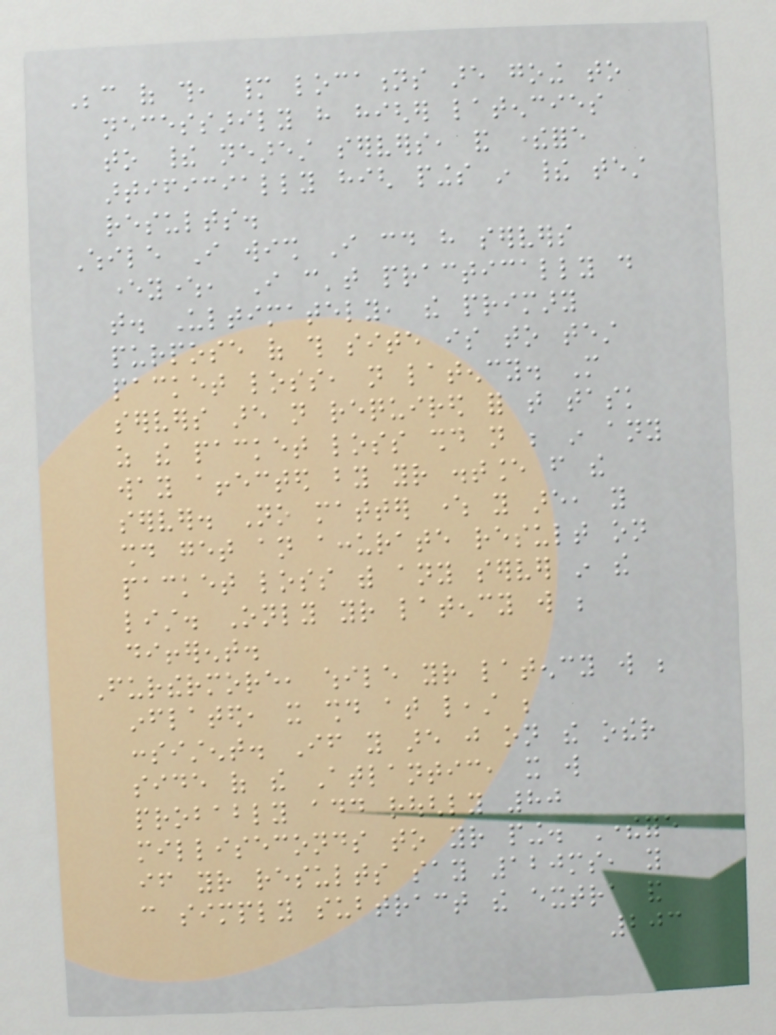Because of this, many locations are going to
necessarily have higher latencies
to their nearest servers, and therefore
artificially high pings in their test
results.
While I wish I could have servers
everywhere, I can't practically do
that. Ultimately, the primary
purpose of this site is to test
packet loss, not latency. More
servers are not required for that task
as the packet loss should not be in any
way affected by your distance from the
server. No matter where you are, you
should get an accurate result on
packet loss with any server in the
list. Only your latency will be
different.
Furthermore, while your latency will be
inflated, it should at least be
consistent. If you are just on the other
side of the Atlantic, it will
probably add roughly 80
milliseconds to your ping. Therefore
if your results say 120ms, you
can simply subtract the extra and
203
